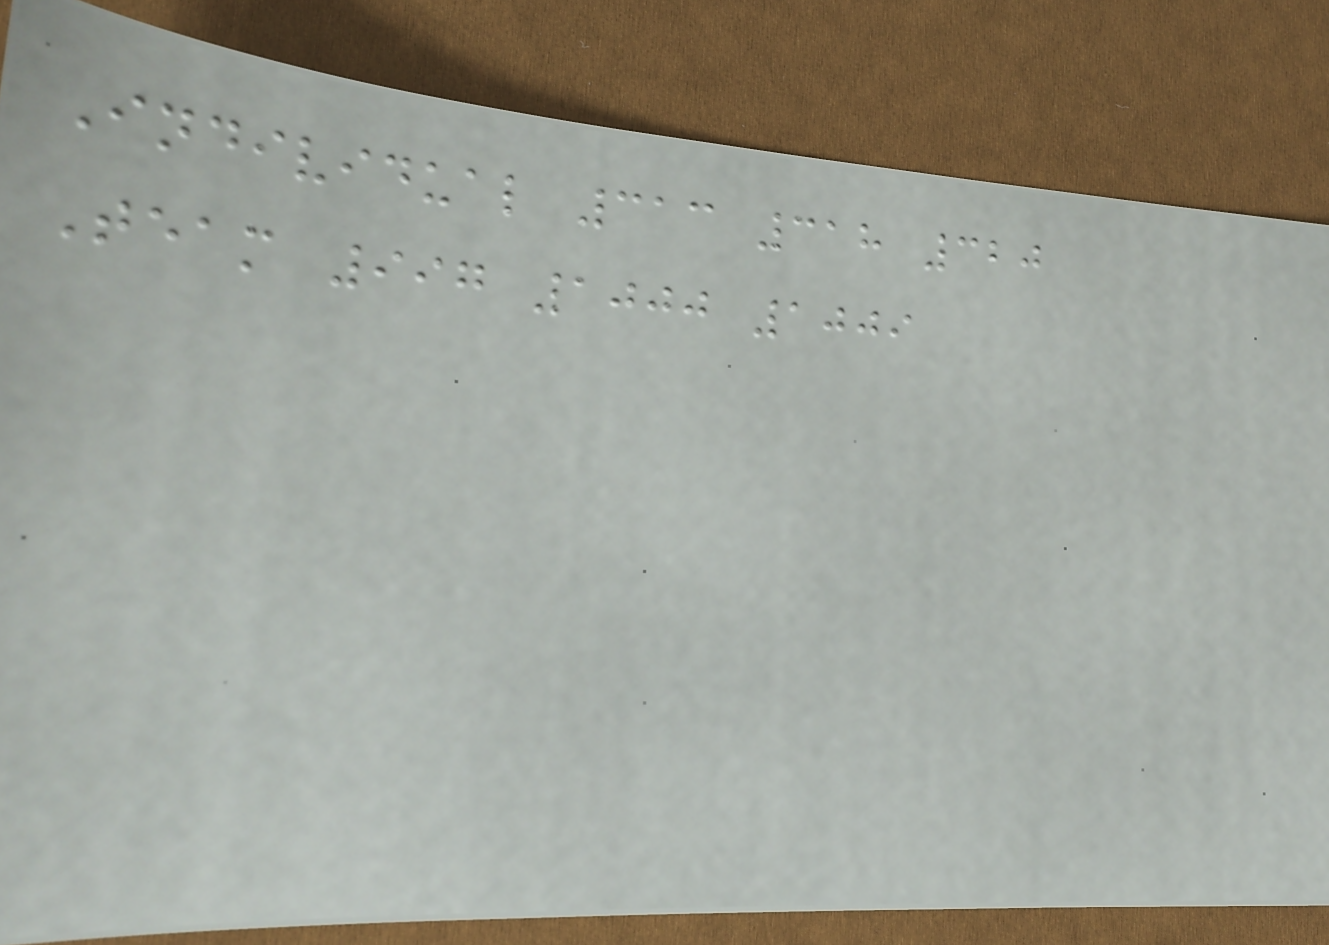Individual 313 318 320
Team 997 1000 1009
